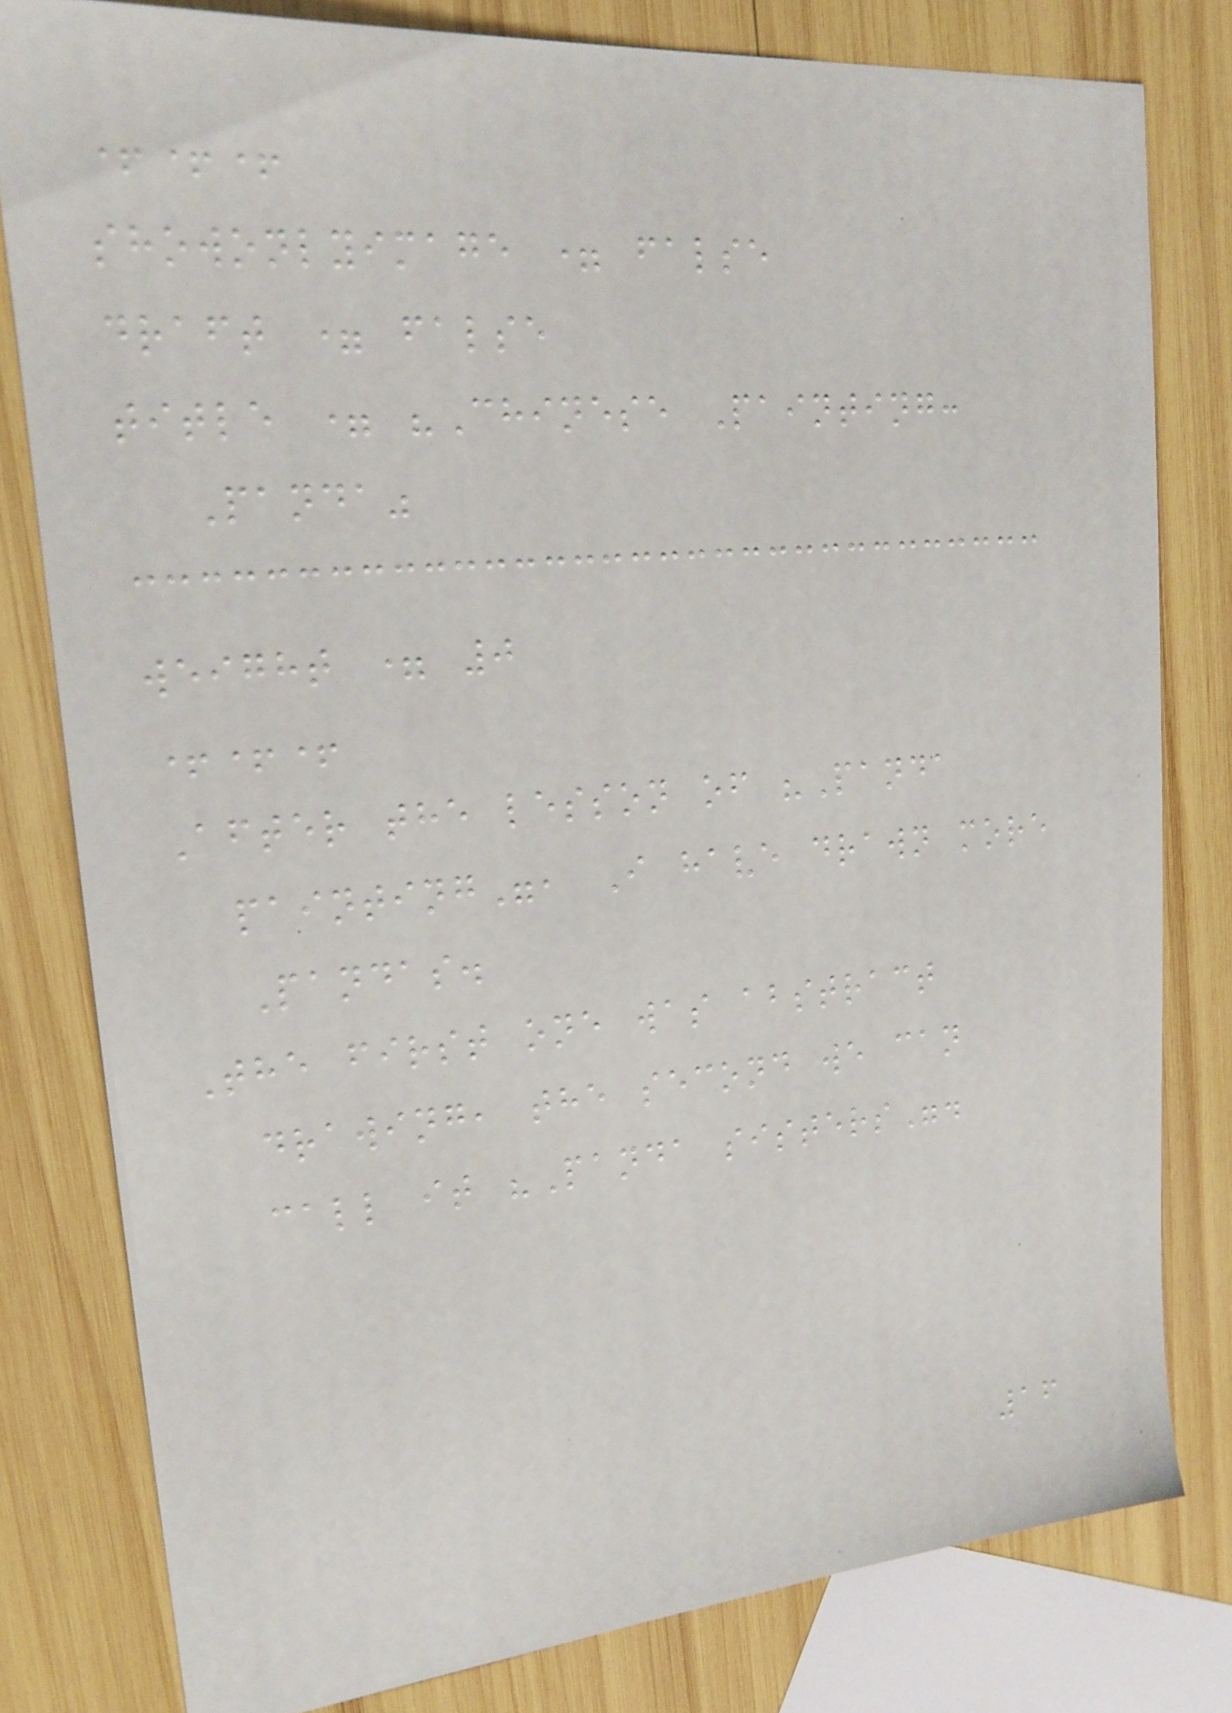+++
showonlyimage = false
draft = false
title = "Chinese Painting:
Panda"
weight = 0
+++
After the lesson of "Panda
painting", I have drawn more
Pandas.
The first one was abstract
drawing, the second we can
call it "Panda sisters".
16
